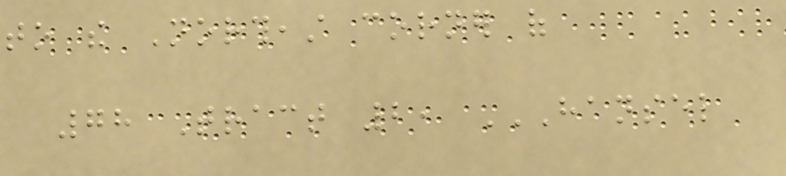to the Northeast corner of
78 Tract 2, HANSEL
